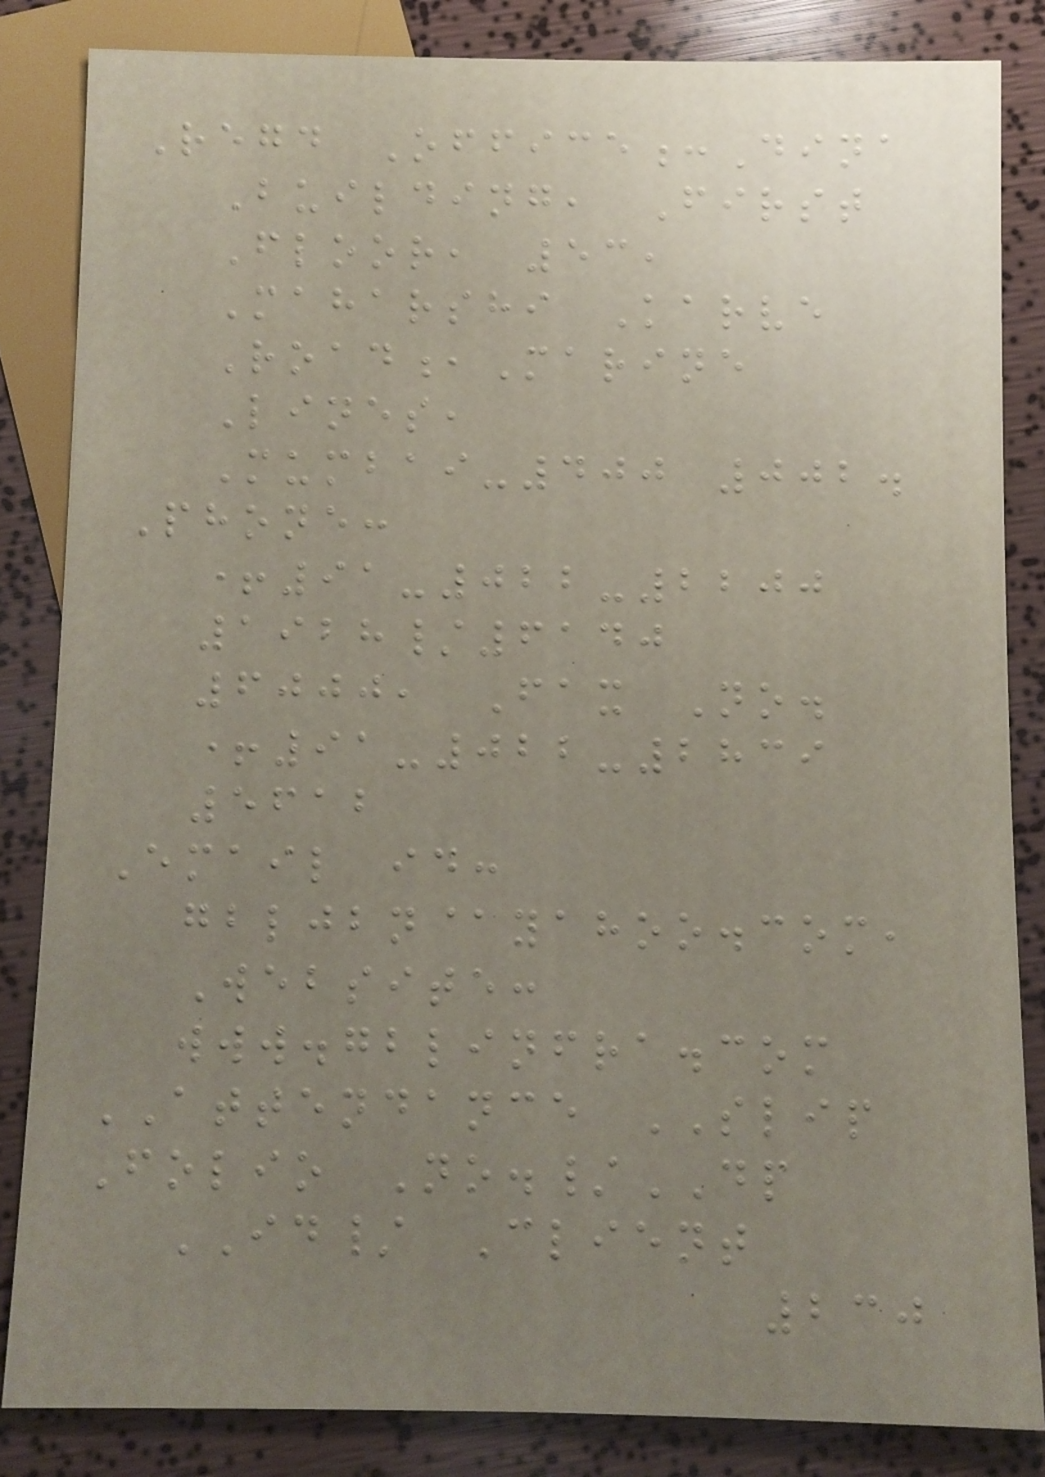Regd Office:Dina
Building, First
Floor, 53,
Maharshi Karve
Road,Marine
Lines,
Mumbai-400 002.
Phone:
+91-022-2200
1928/6140
6000, Fax No.
+91-022-2839
5612
Email id:
gbljbn@yahoo.com,
Website:
www.gblinfra.com
ATTENDANCE SLIP
Folio No./DP
ID/ Client
230
